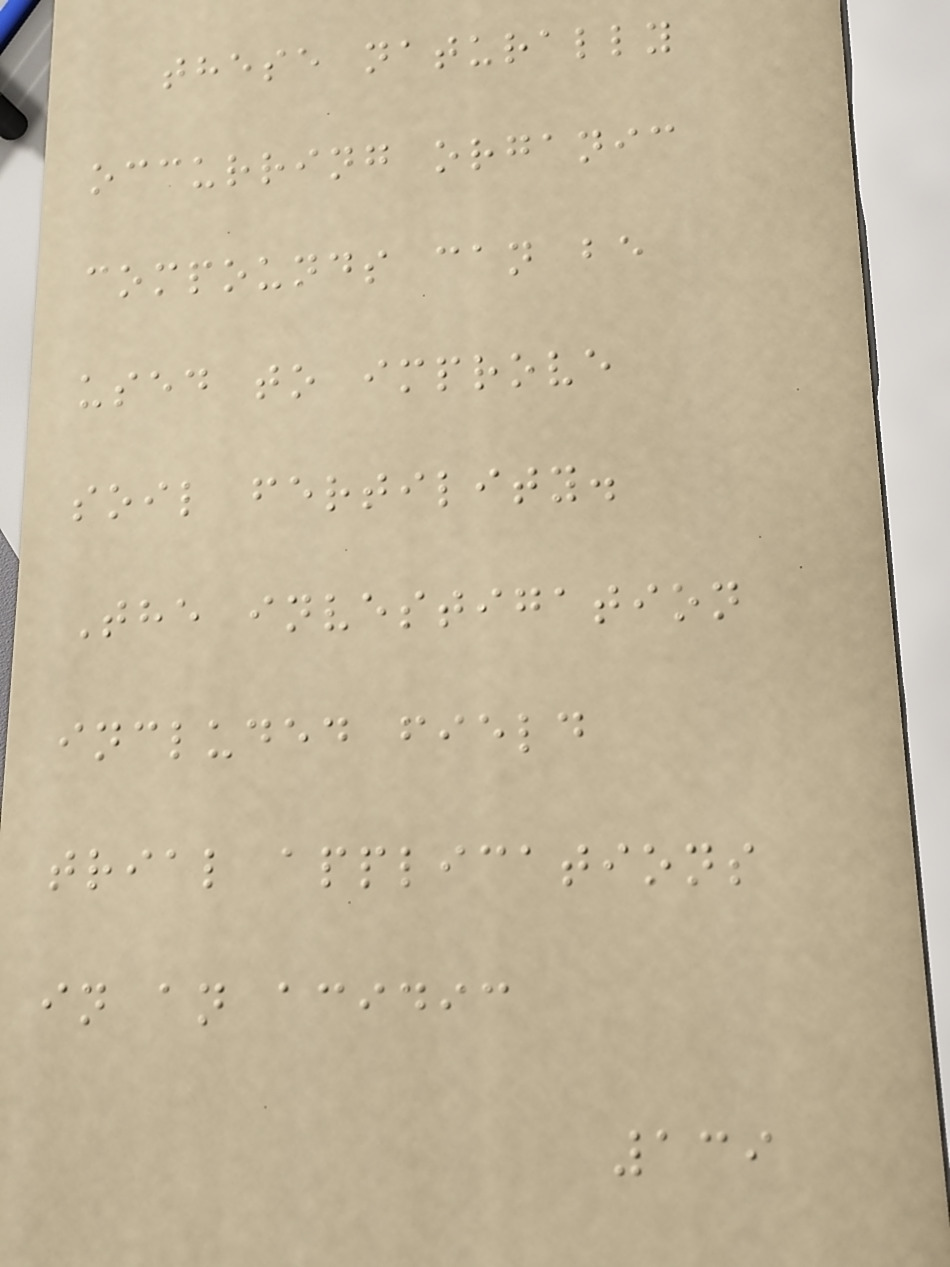these naturally
occurring organic
compounds can be
used to improve
soil fertility.
The investigation
included field
trial applications
in an acidic
139
